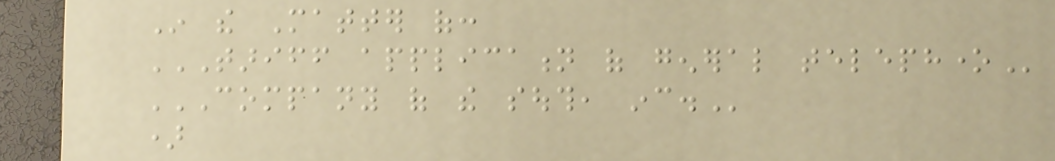In the Matter of:
TARIFF APPLICATION OF GENERAL TELEPHONE
COMPANY OF THE SOUTH, INC.
)
